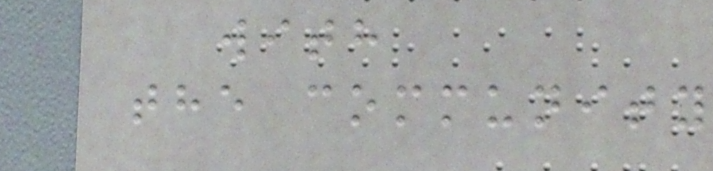with
the community
